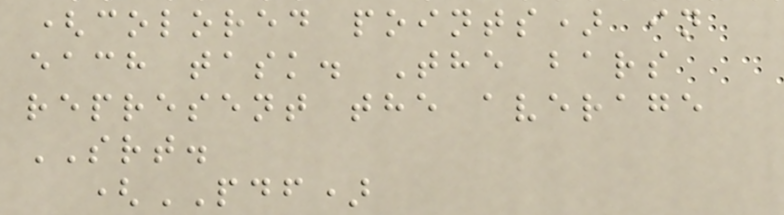(colored points) in
each task. The bars
represent the average
SRT.
(PDF)
